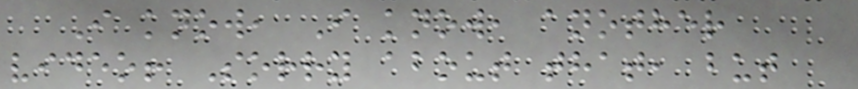I know, I know, another
video! Sorry about that, but
